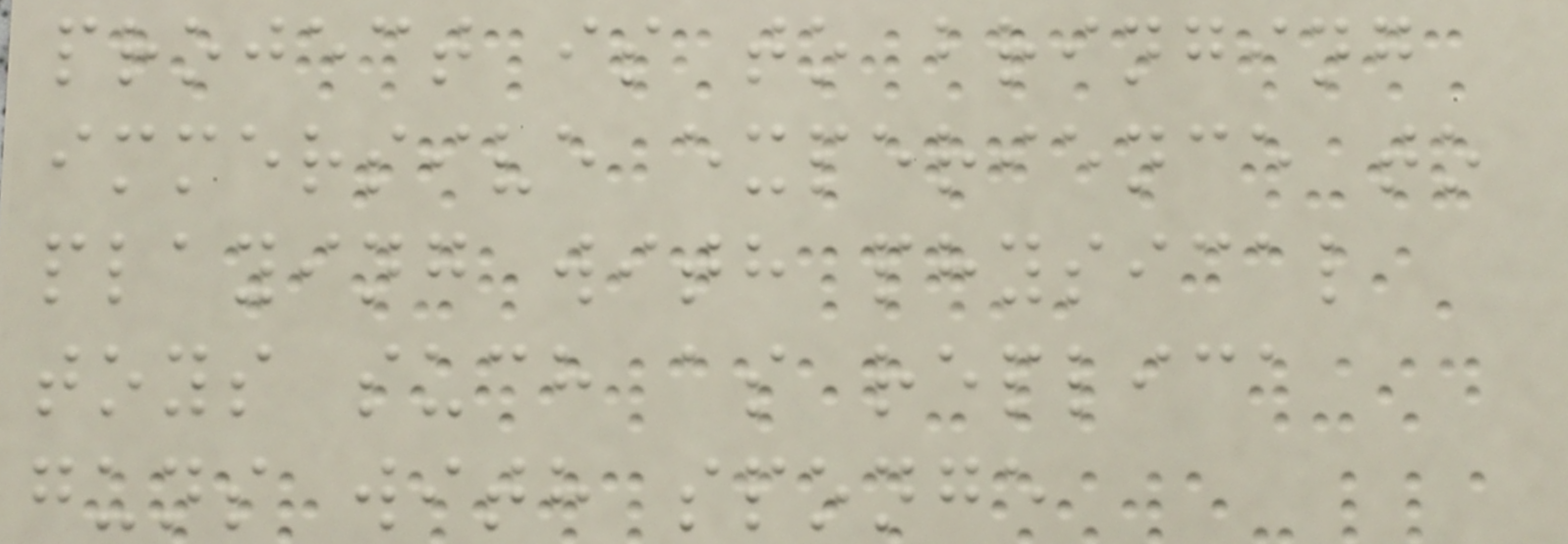project is to bringing
immersive experience to
playing with physical
toys such as replica
guns with sponge
